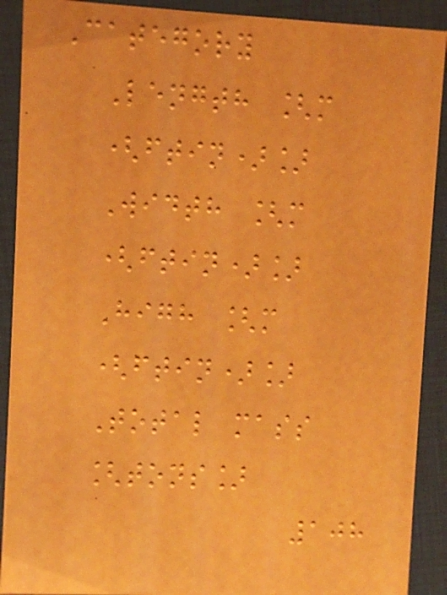Category
Length [m
(ftin)]
Width [m
(ftin)]
High [m
(ftin)]
Total mass
[tons]
108
